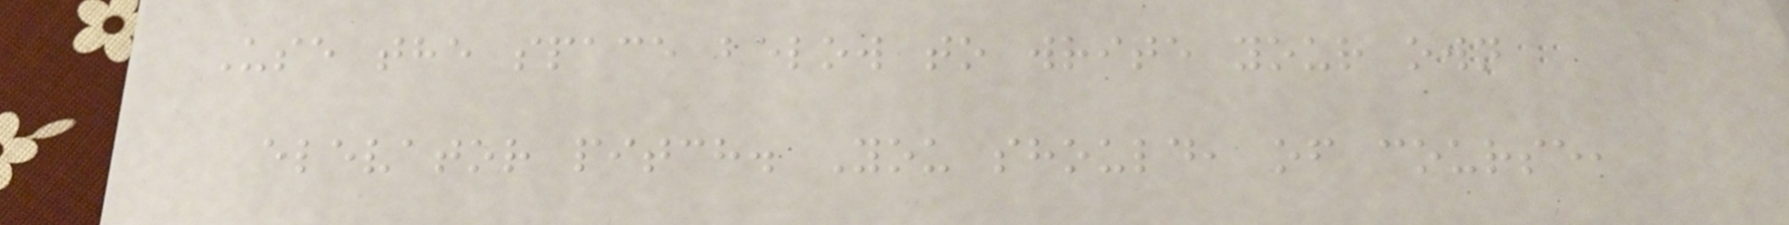Use the space below to write your own
elevator pitch. You should, of course,
